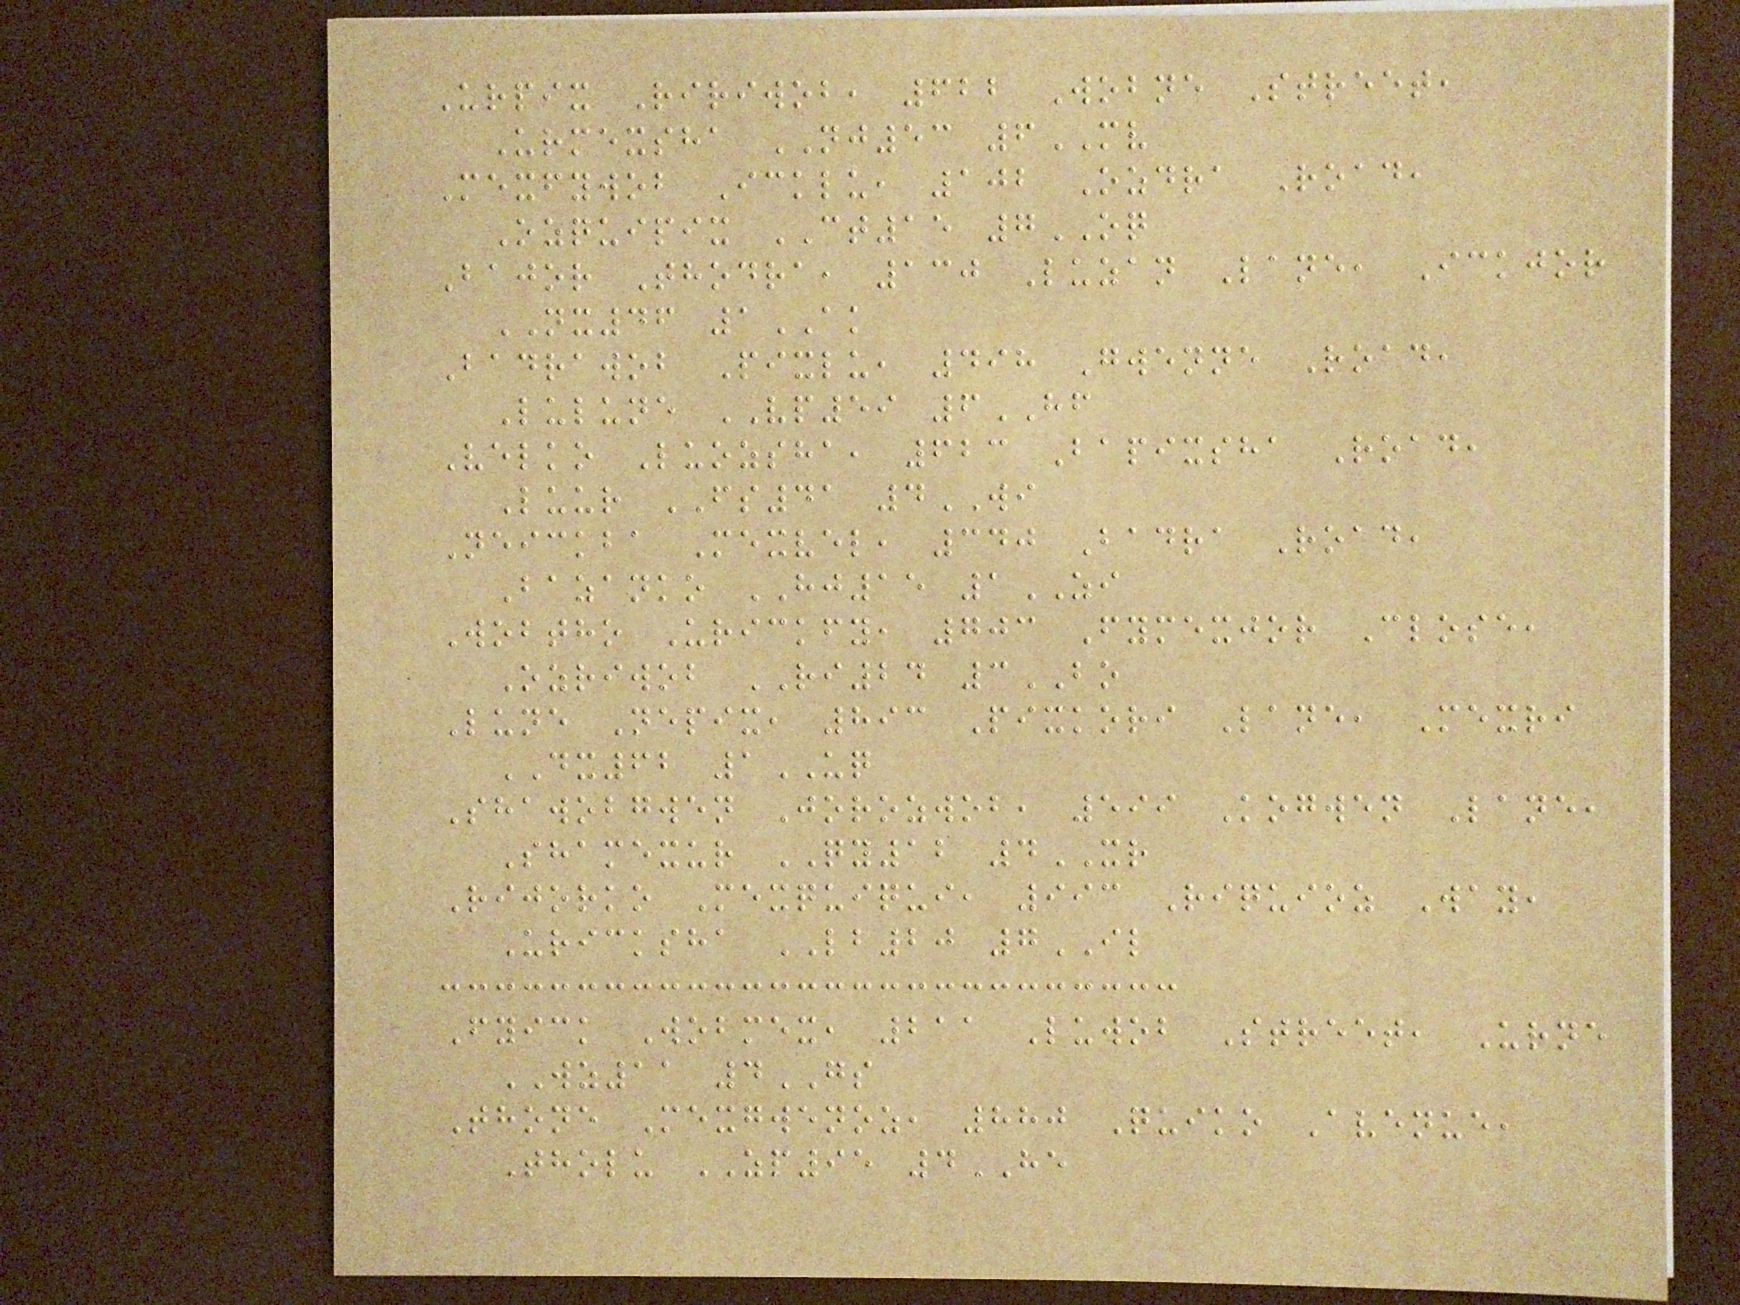Urpix Ririwob, 622 Wobne Street,
Urmexsha NJ53 6MV
Mexfywob Icklu, 102 Ozdra Road,
Ozquipix CT15 7OQ
Bajor Thodra, 130 Luzan Lane, Ickjor
NX46 1AK
Badrawob Pixlu, 498 Gwenne Road,
Lulune VP59 6HF
Velko Luozsha, 623 Bapixsha Road,
Luur FS41 4WI
Neickba Mexvel, 340 Badra Road,
Bazanko HJ15 1ZI
Wobtho Urickfy, 703 Fymexjor Close,
Ozriwob RI24 3BO
Lune Nepix, 893 Pixkori Lane, Mexri
DX62 1UQ
Shawobgwen Jorozwob, 599 Kogwen Lane,
Shamexur QY12 4XR
Rijorko Mexquiqui, 993 Riquioz Way,
Uricksha LB20 7IL
Fyick Wobmex, 211 Luwob Street, Urne
WZ11 4GS
Thone Mexgwenoz, 880 Quiko Avenue,
Tholu ZP95 4HE
